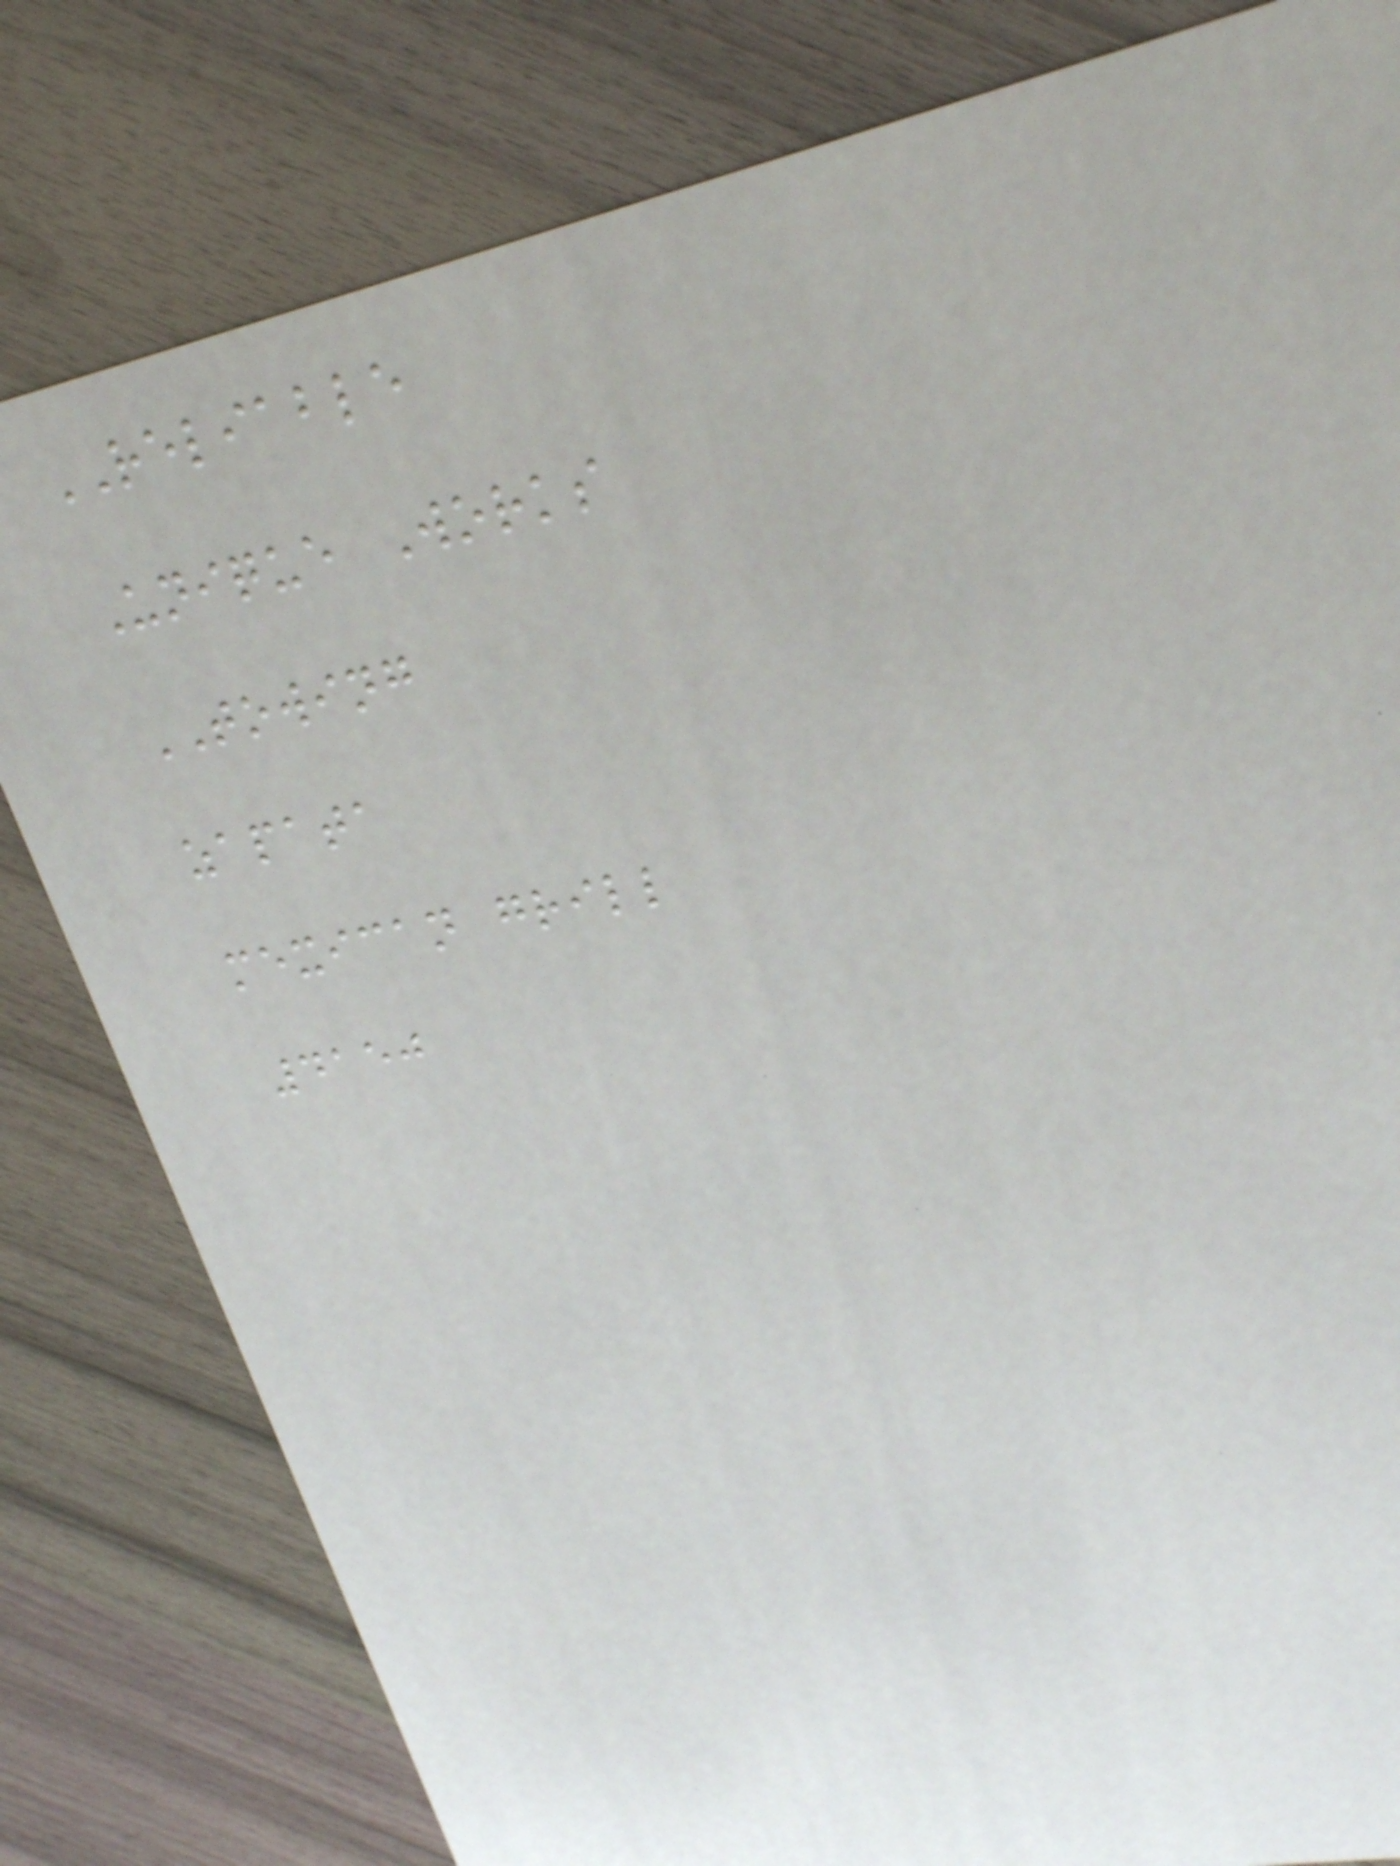RELIABLE
Unique Works
TOWING
zapata
mexican grill
4150
